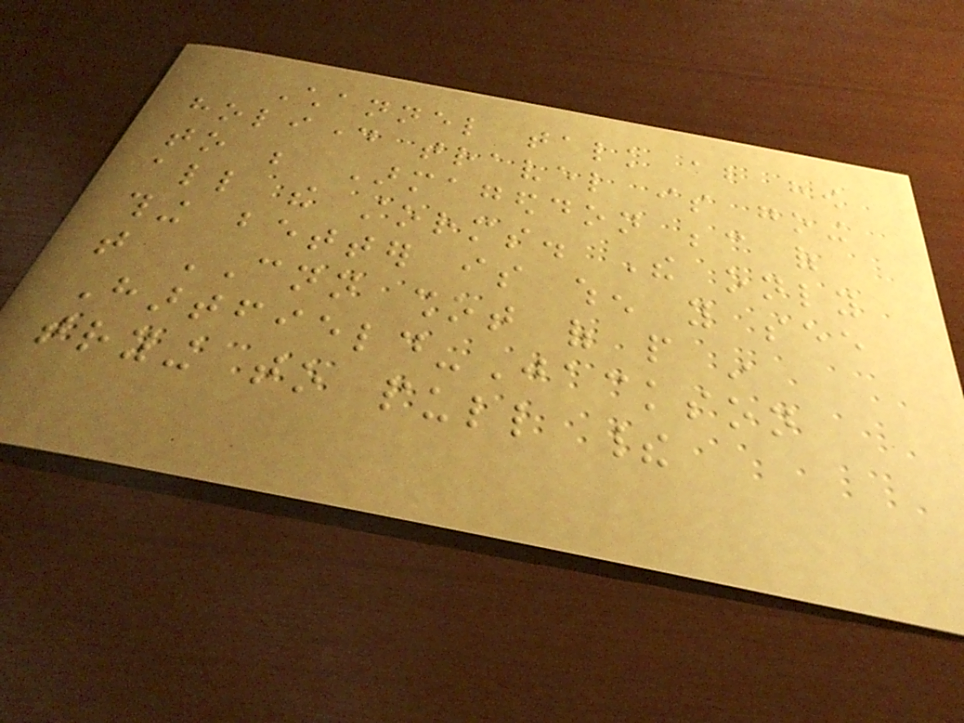Channel talk about how
holiday travel is going
to be Armageddon because of
all the storms. The only
thing better is when you see
that CNN shot of people in
Hartfield-Jackson
trying to pull their
